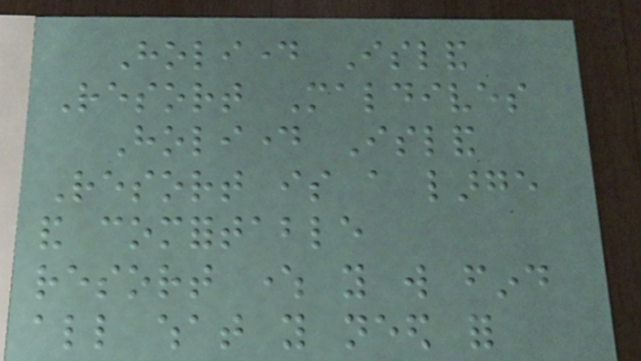Holiday Island
Resort Maldives
Holiday Island
Resort is a large
and comfortable
resort where you will find
all what you need for
